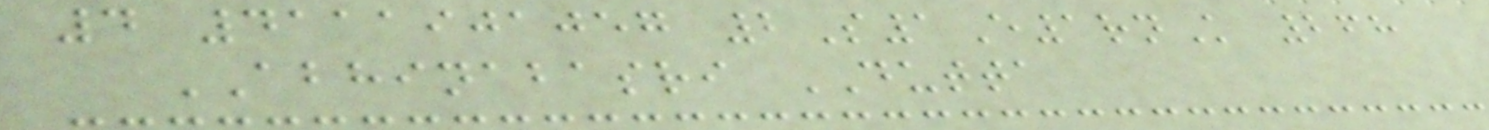4 4111901057 2S1E1rnK 268
ABHINABASRI DUTTA
